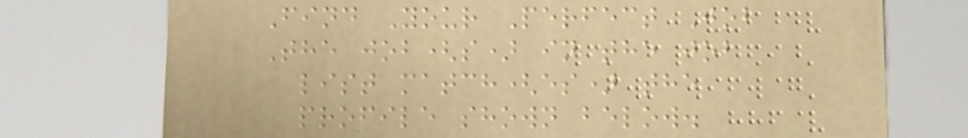Find Your Perfect Job
The job(s) in the job
list match(es) the
profile shown below.
